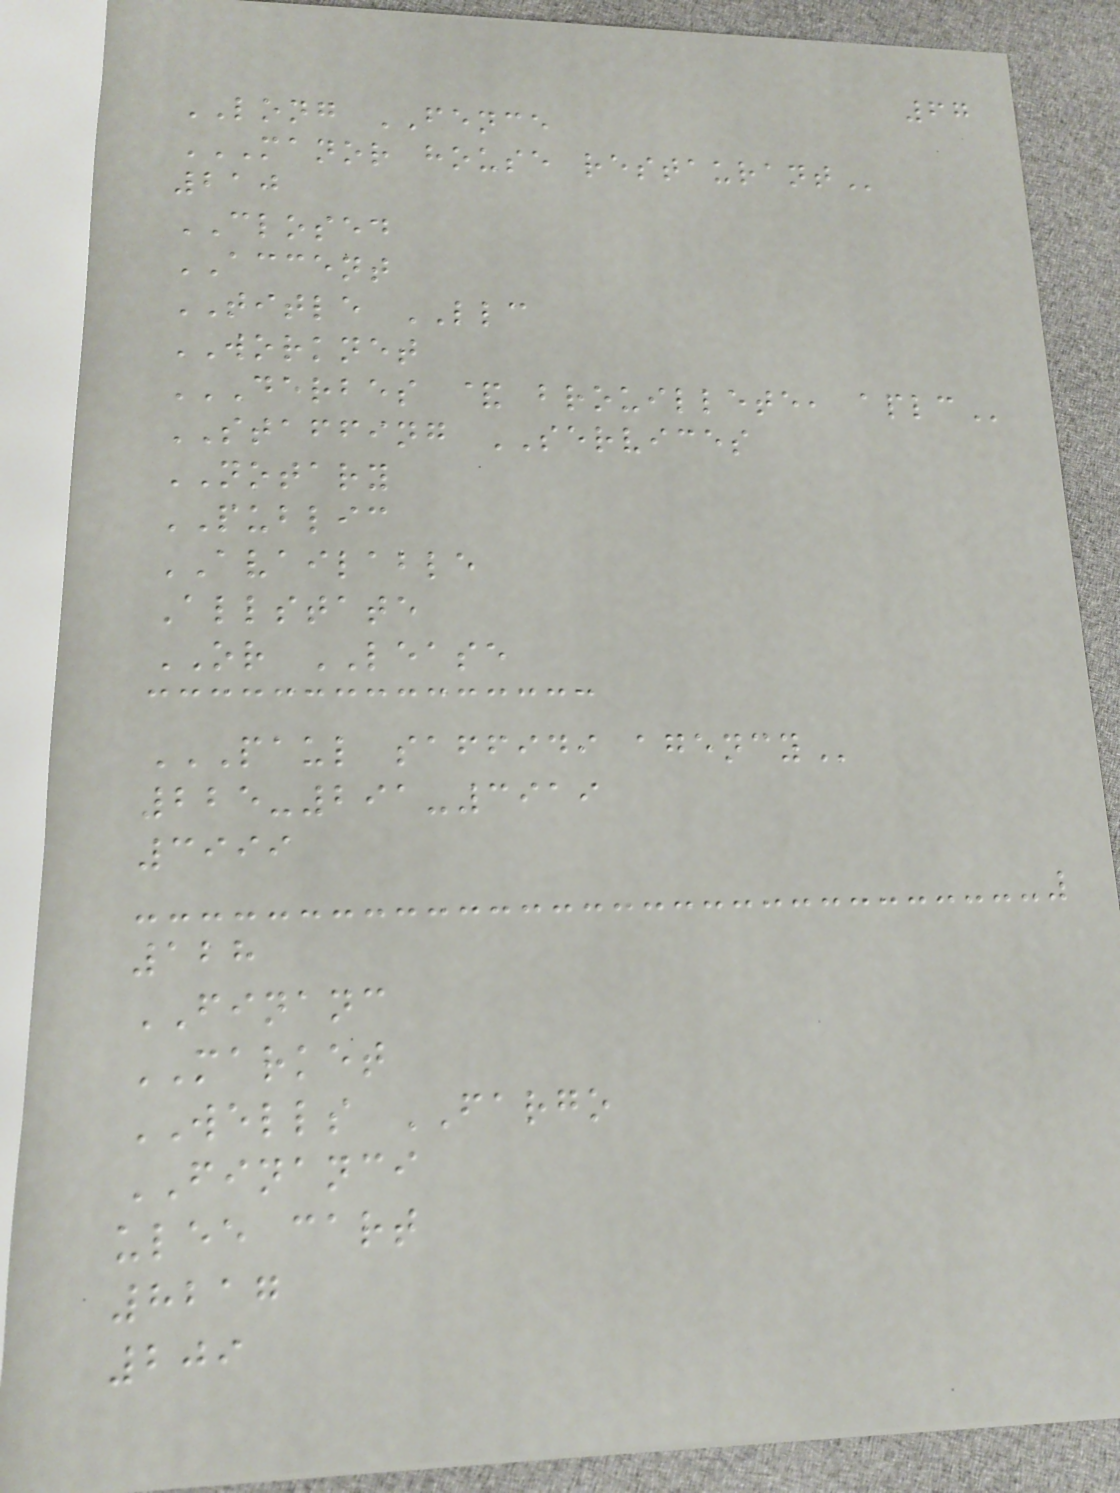67
LONG FENCE
MANOR HOUSE RESTAURANT
210
CLOSED
ACCENT
TITLE LLC
WORKNET
DERBES & BROUILLETE, APLC
STAFFING SERVICES
NOTARY
PUBLIC
AVAILABLE
Allstate
OR LEASE
PAUL SAFFIDI AGENCY
225-291-3919
3999
128
FINANC
MARKET
WELLS FARGO
FINANCI
ulee cart
8217
209
